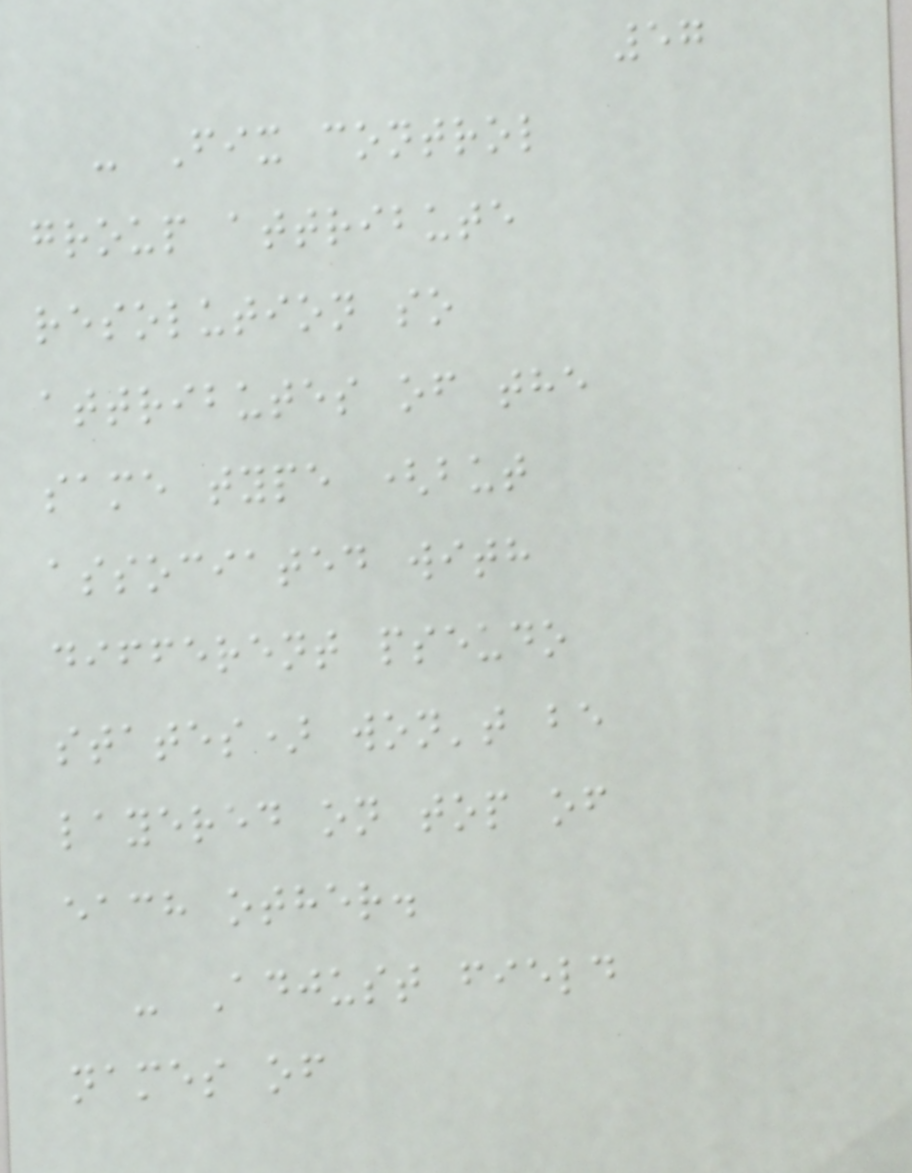57
- Fix control
group attribute
resolution so
attributes of the
same type (but
associated with
different pseudo
states) won't be
layered on top of
each other.
- Adjust field
names of
